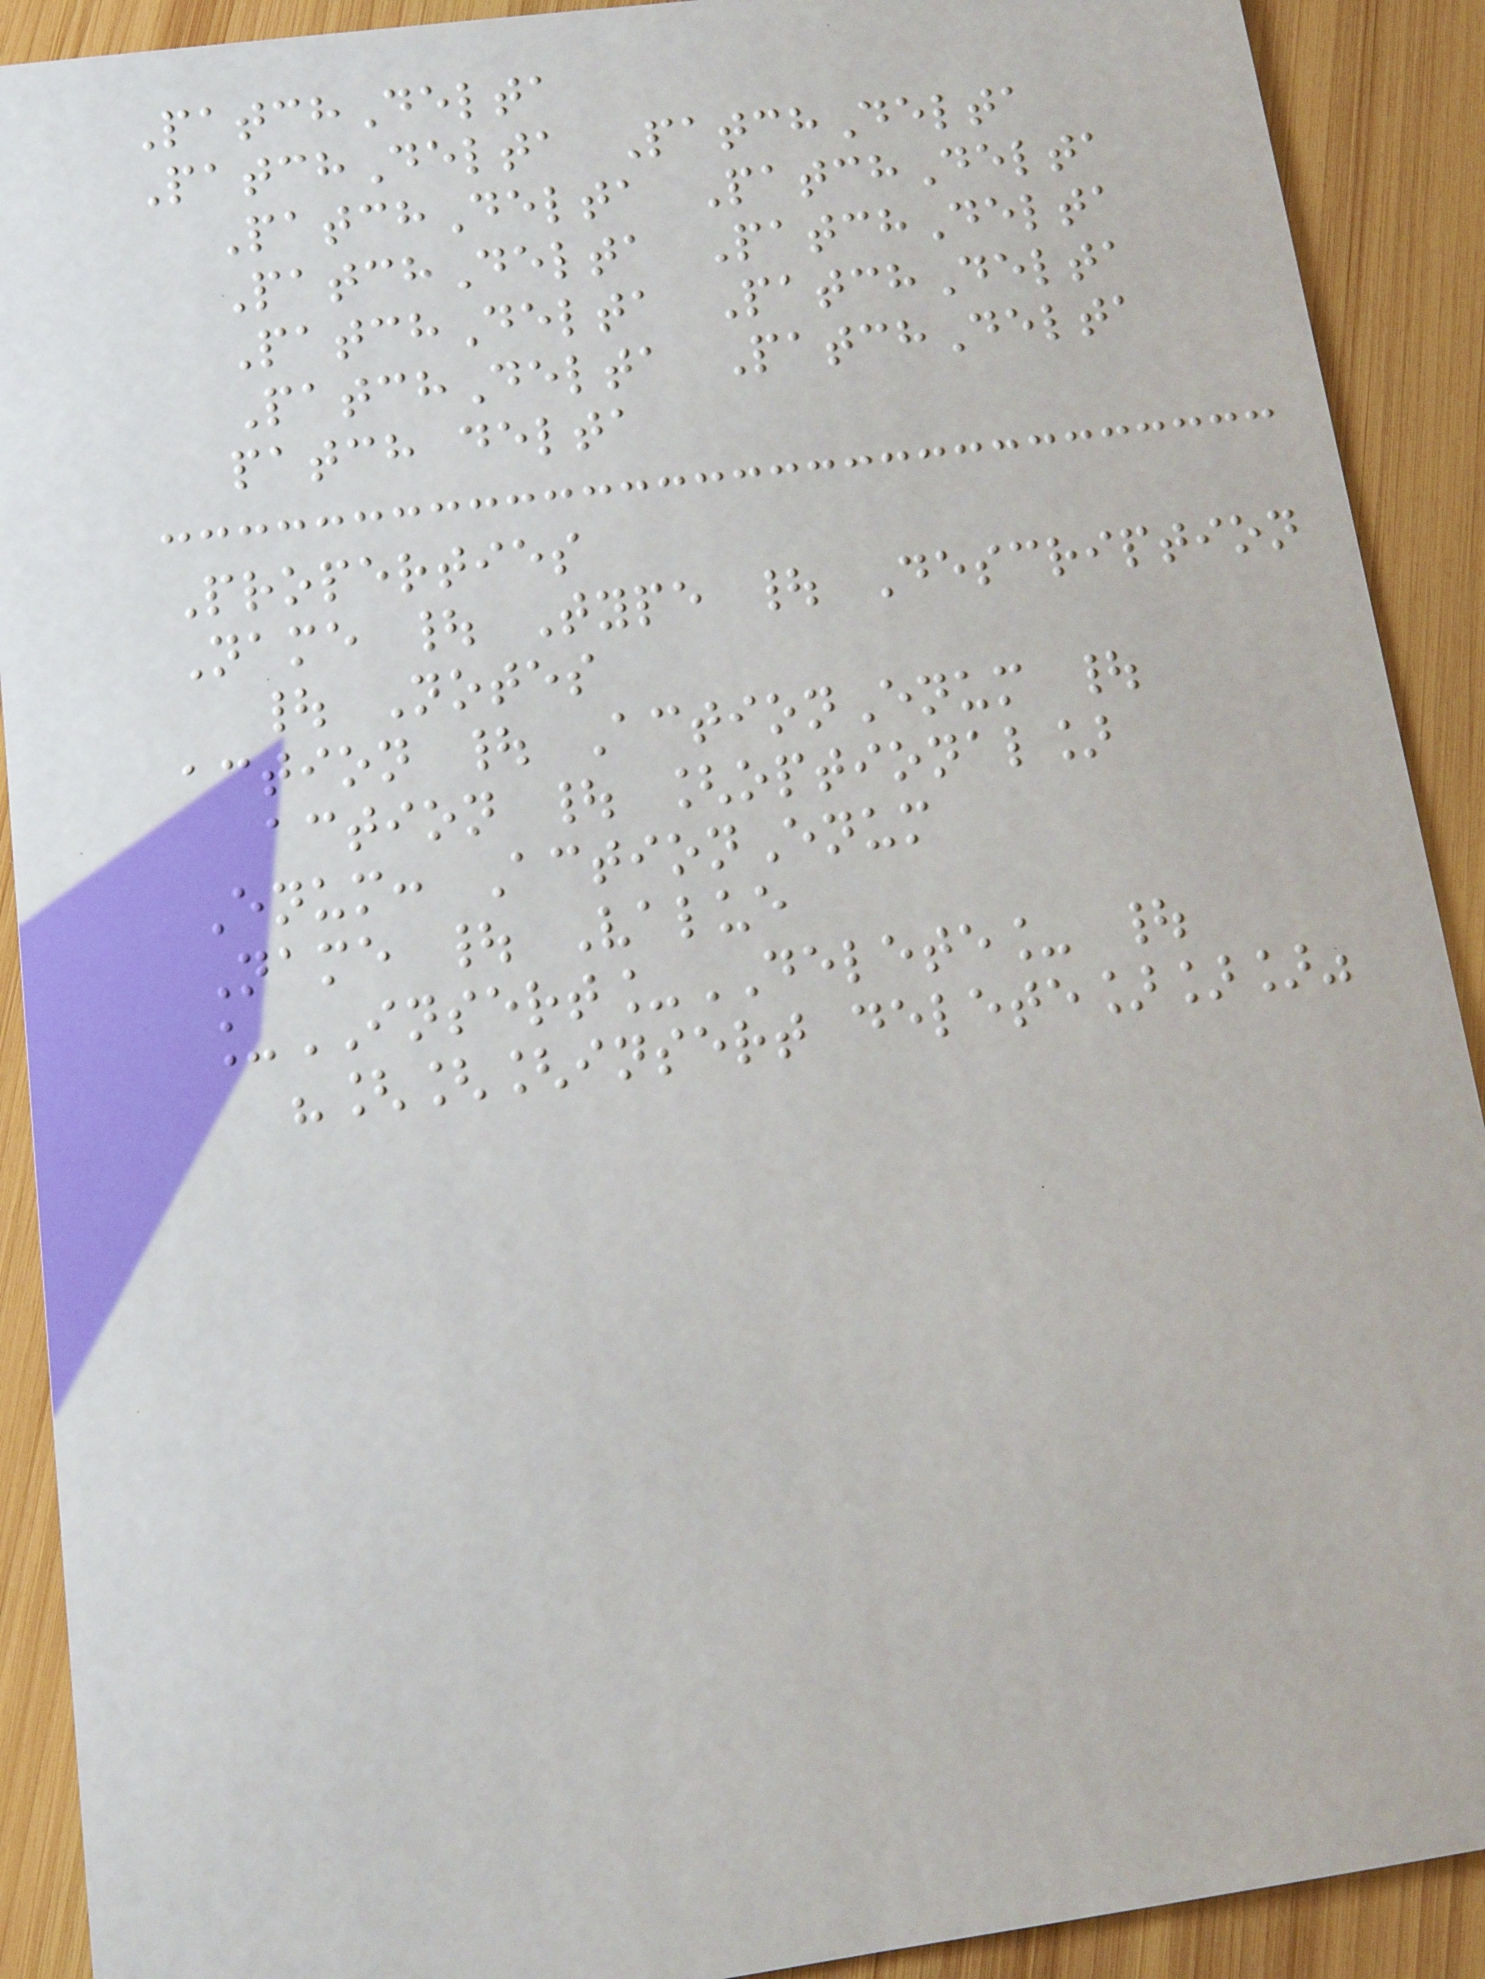PatchDelta
PatchDelta PatchDelta
PatchDelta PatchDelta
PatchDelta PatchDelta
PatchDelta PatchDelta
PatchDelta PatchDelta
patch delta
Properties
Name | Type | Description
| Notes
action | ActionEnum |
action | [optional]
Enum: ActionEnum
Name | Value
_INSERT_DELETE_ |
"[[[insert delete]]]"
